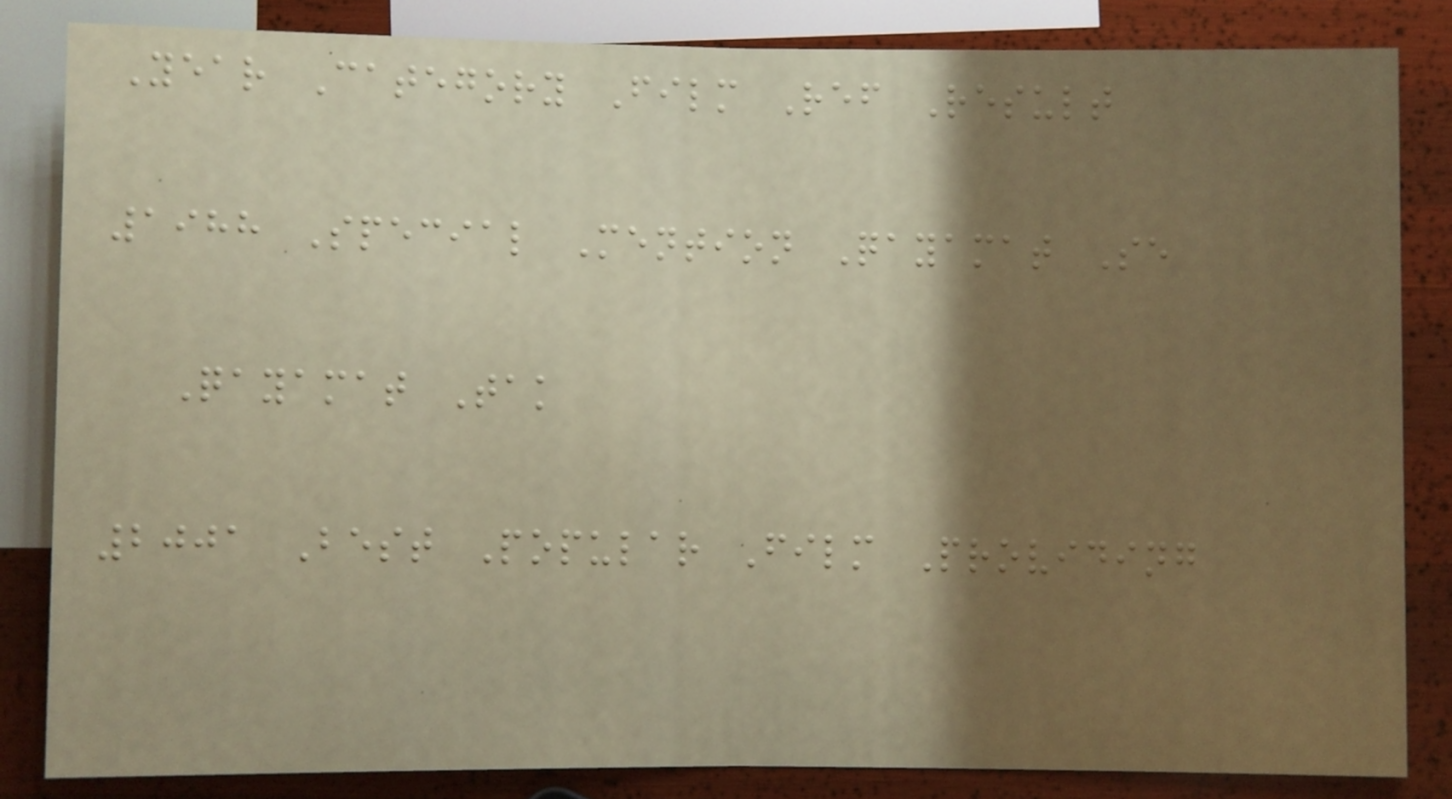Year Category Film Ref Result
1988 Special Mention Qayamat Se
Qayamat Tak
2001 Best Popular Film Providing
